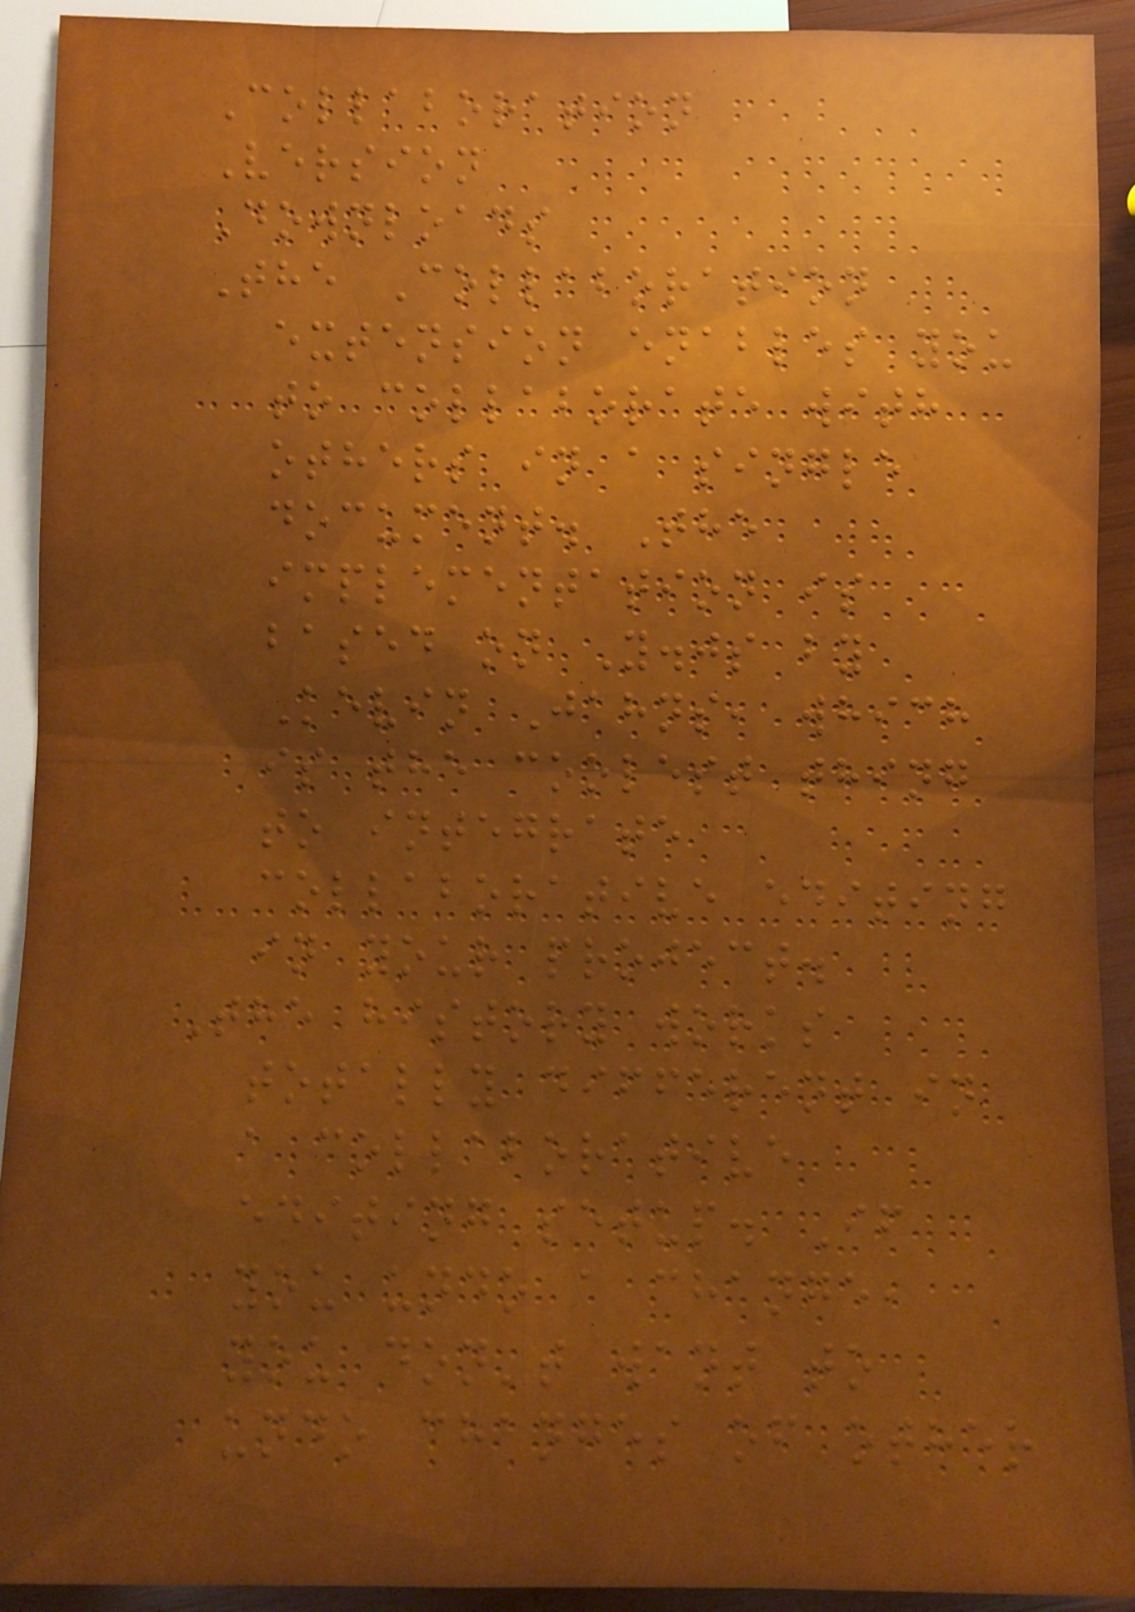Collaboration
Version
Downloads
The Collaboration
extension enables you
to collaborate with
others in a single
document. The
implementation is
based on Y.js by
Kevin Jahns, which
is the coolest thing
to integrate
collaborative editing
in your project.
The history works
totally different in
a collaborative
editing setup. If
you undo a change,
you don't want to
undo changes of other
